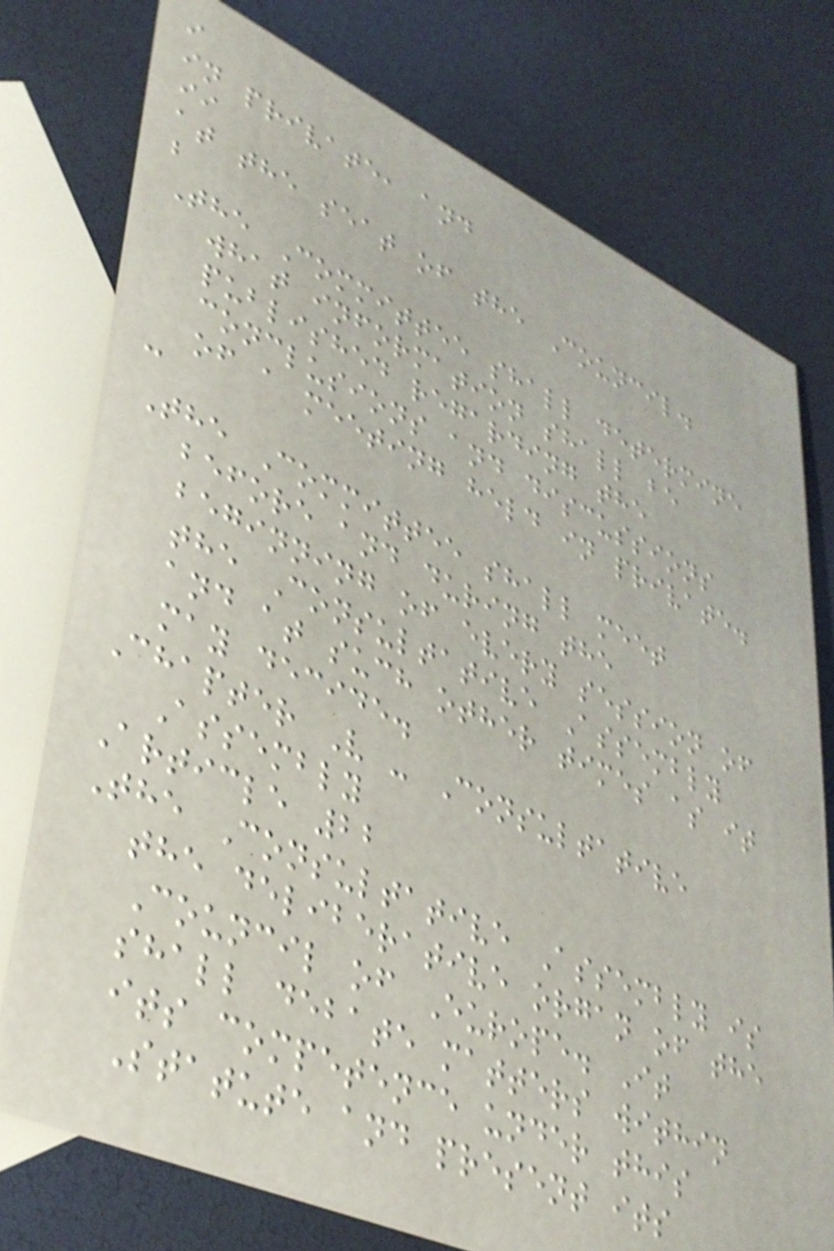i
in private, and
ii
at the seat of the Council.
b
The Committee shall determine
what information shall be
published regarding the
conclusions and discussions
of a meeting held in private.
c
The Committee shall meet
before and during the
beginning of every session of
the Consultative Assembly
and at such other times as it
may decide.
Chapter V - Consultative
Assembly
Article 22
The Consultative Assembly is
the deliberative organ of the
Council of Europe. It
shall debate matters within
its competence under this
Statute and present its
